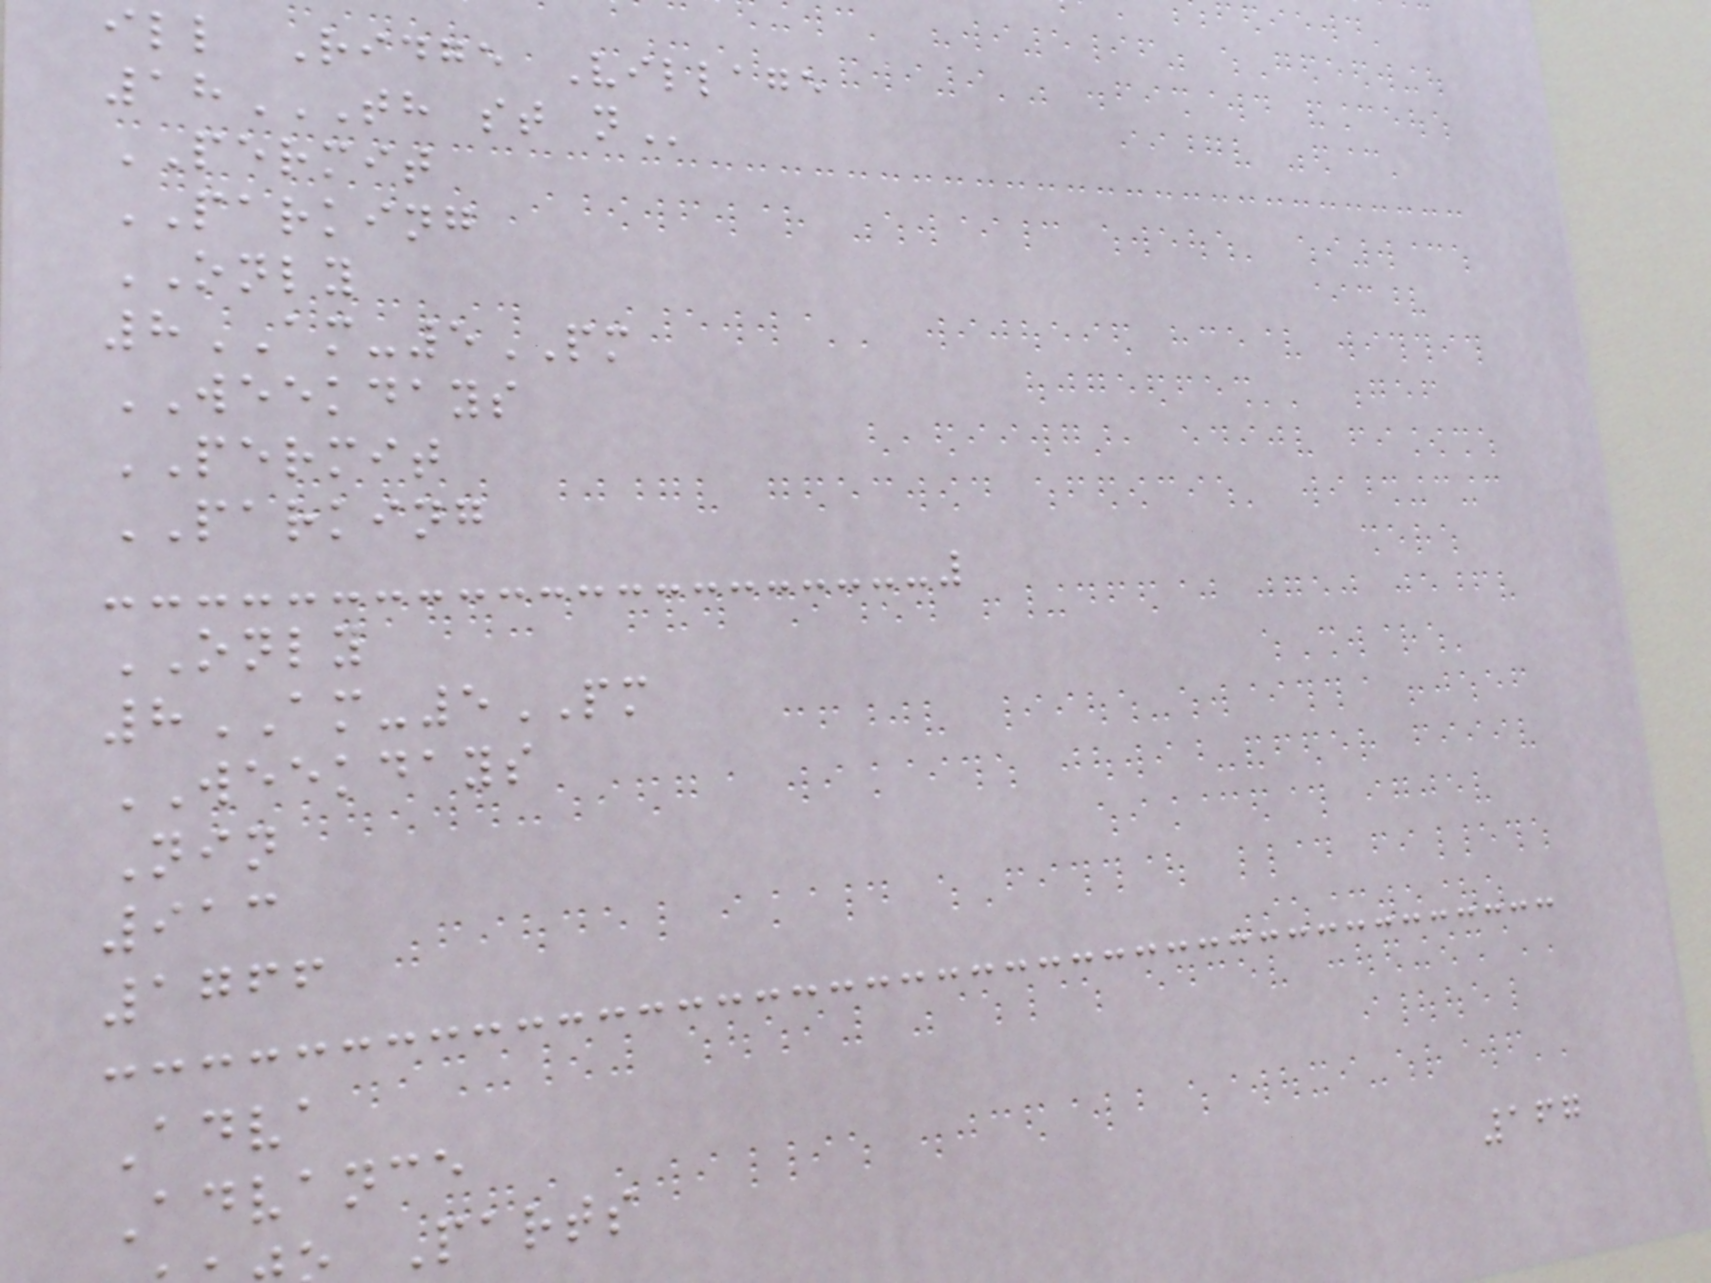ill Ridge Village
18TH ST N
PERMIT
PARKING
ONLY
8AM-5PM
WEEKDAYS
PERMIT
PARKING
ONLY
8AM-5PM
WEEKDAYS
Nin
913
1766
Adva
Advance
Parts
167
